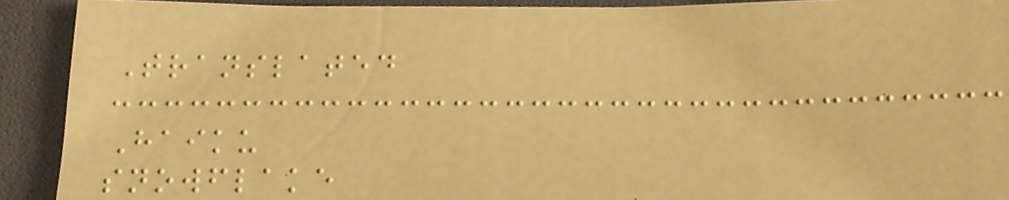Translated
Haiku
snowflake
